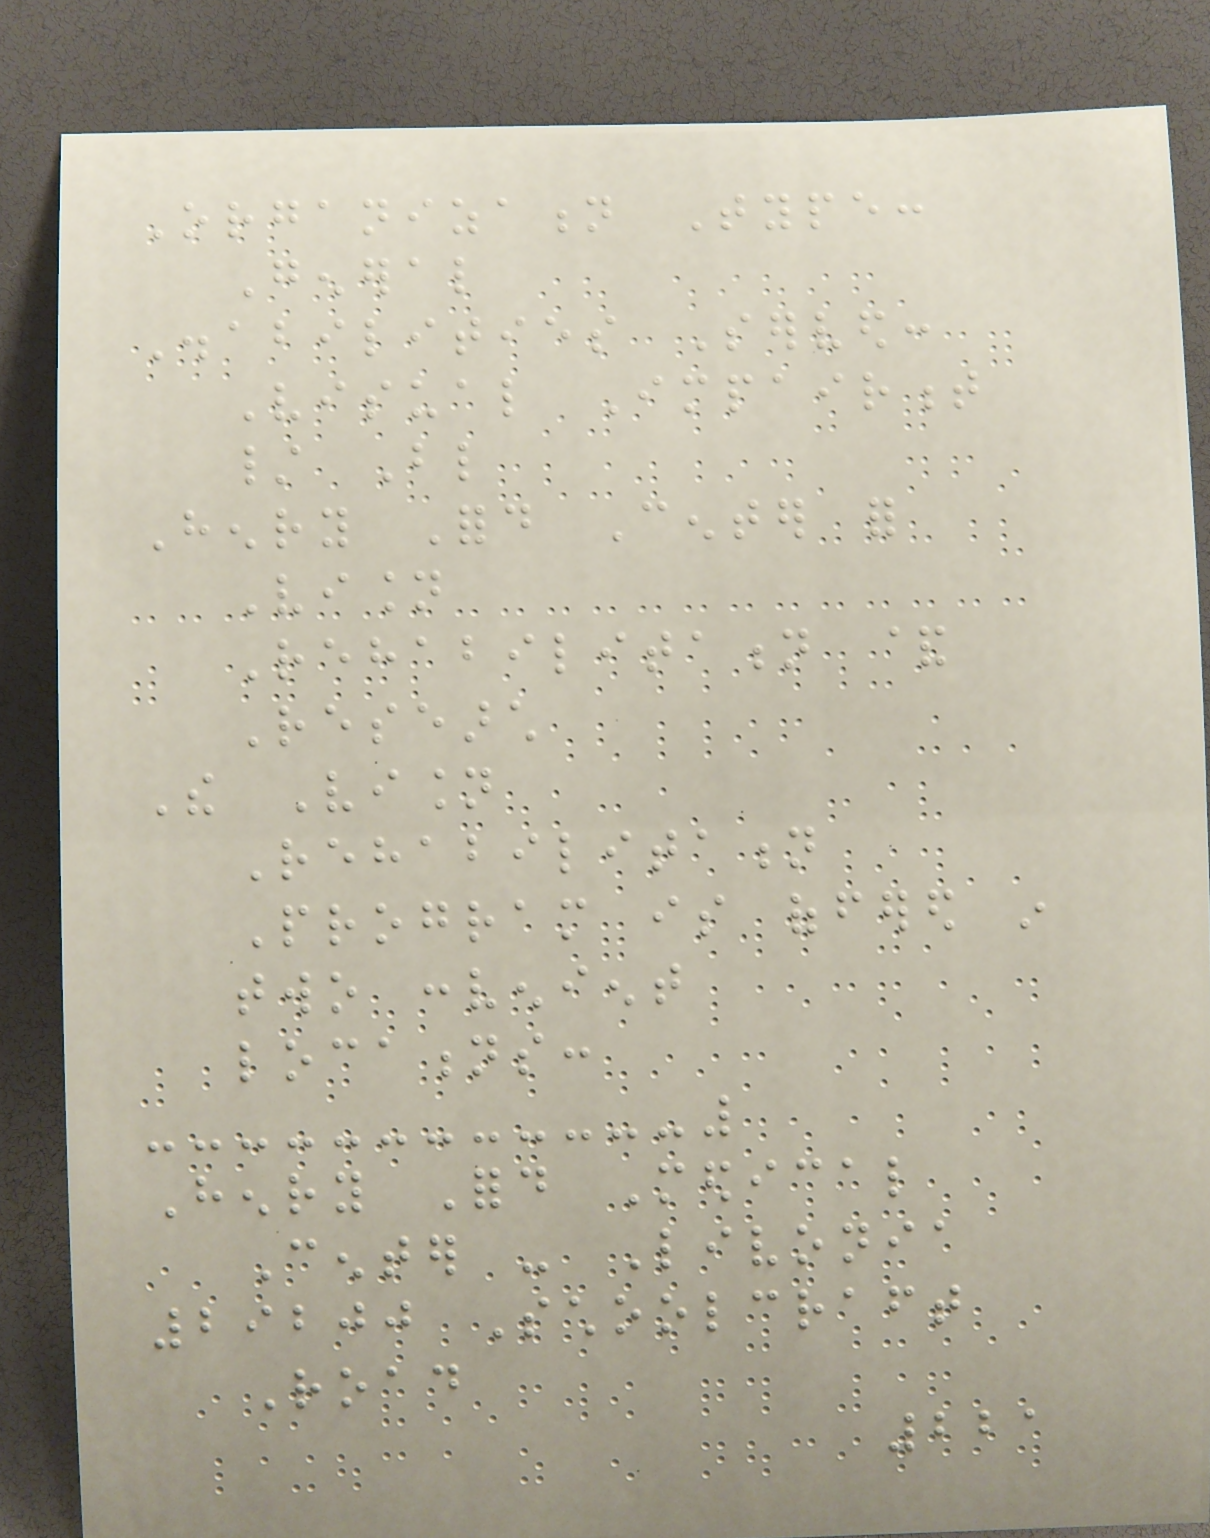Organization Type:
General
Disabilities Served:
Visual Impairment
/ Blind
Henry Ford Center for
Vision
Rehabilitation &
Research
The Vision
Rehabilitation
Program is offered in
two convenient
locations:
Henry Ford Medical
Center - Livonia
29200 Schoolcraft
Road
221
